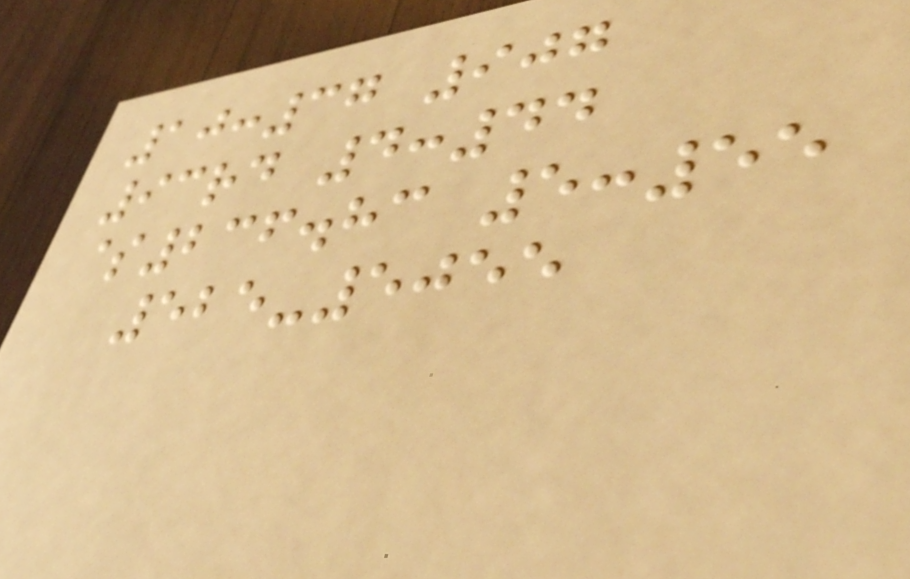10:37 907
93rd 4:44
$236.83 5:55
525-5055
